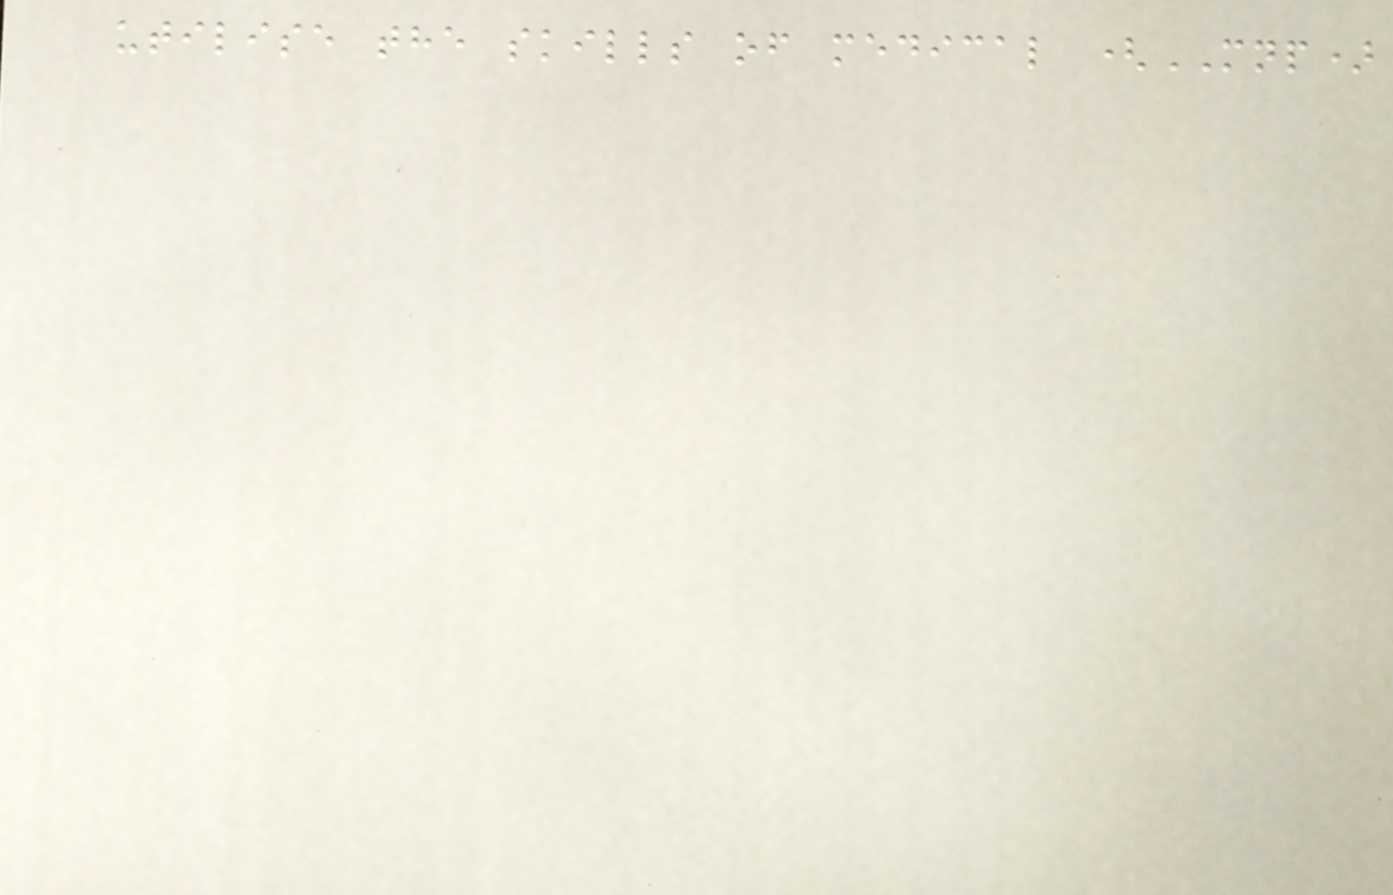utilise the skills of medical (MNP)
